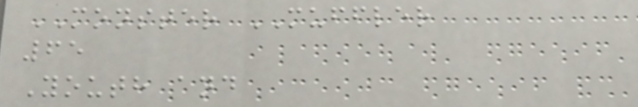MONSTER MUFFLER
65
Youth and
